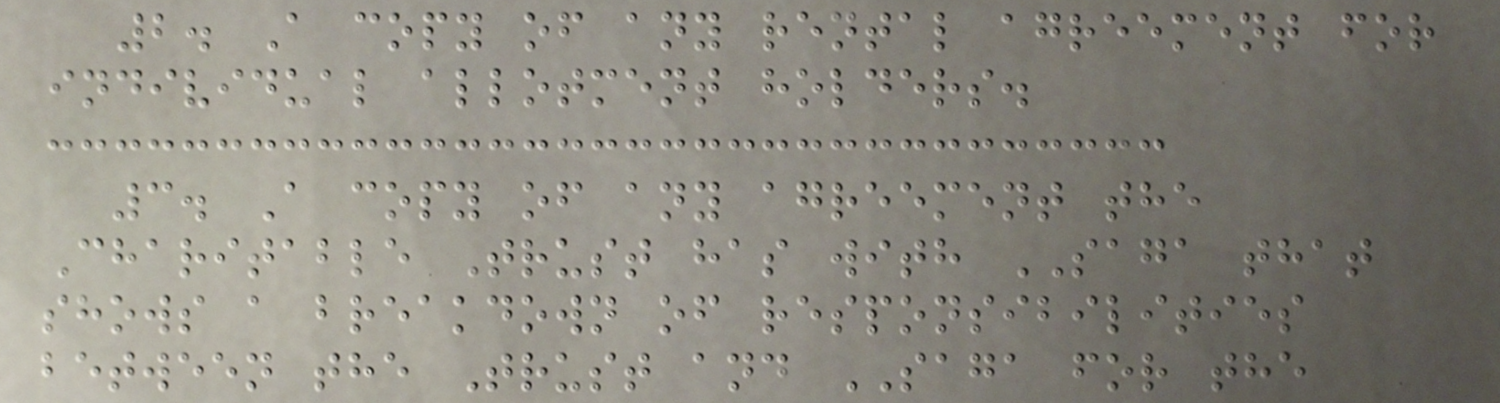2. A copy of any rental agreement for
individual allotment holders.
3. A copy of any agreement the
Charitable Trust has with SAGA that
shows a breakdown of responsibilities
between the Trust and SAGA for the
